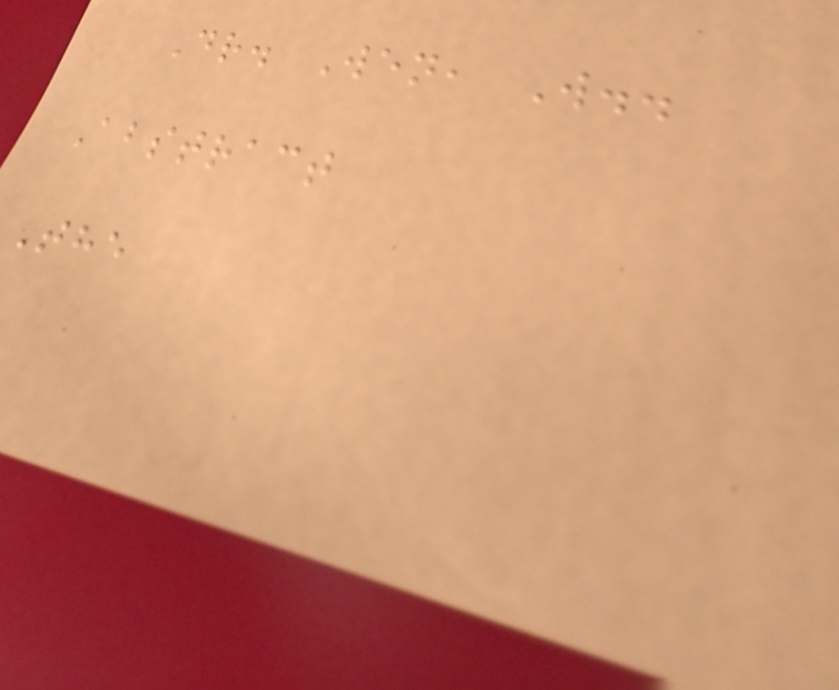Dr. Wen, W..
Abstract
The
